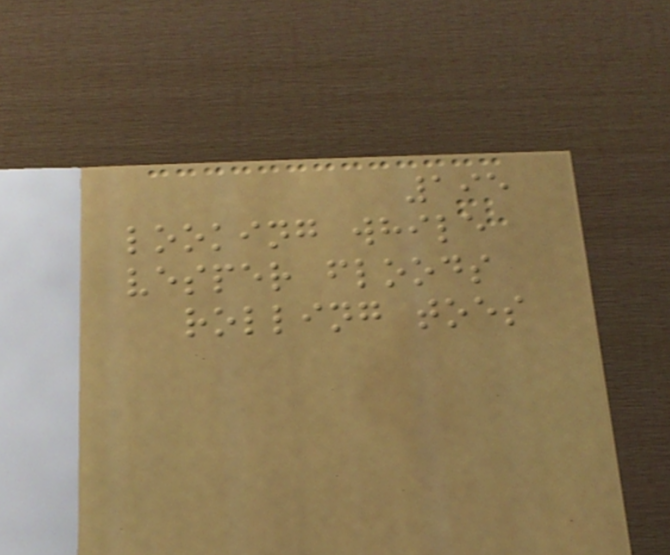195
looking while
vesper floods
rolling toes
